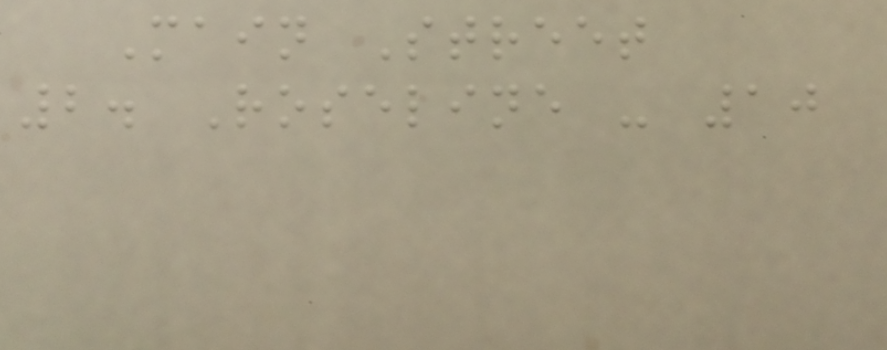Main Street
2. Roseline - 10
